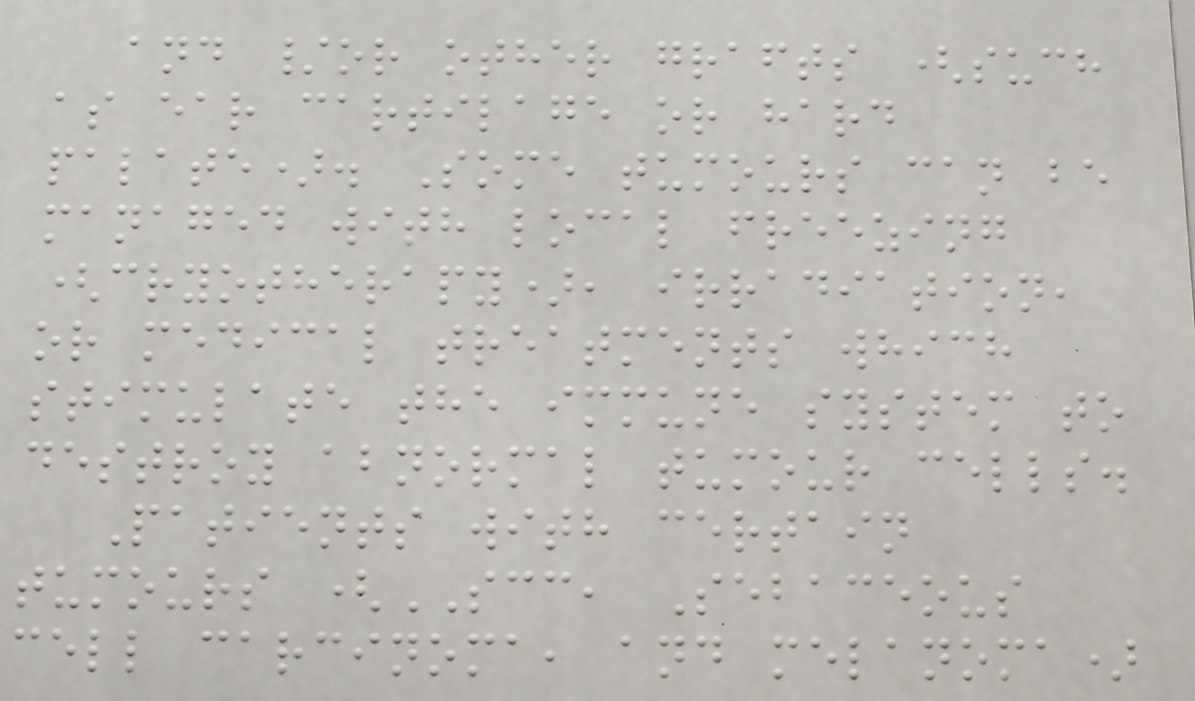and /or other grafts (such
as ear cartilage or hard
palate). Some tumours can be
managed with local freezing
(cryotherapy), irradiation,
or medical treatments which
stimulate the immune system to
destroy abnormal tumour cells.
Patients with certain
tumours (SCC, Sebaceous
cell carcinoma, and melanoma)
